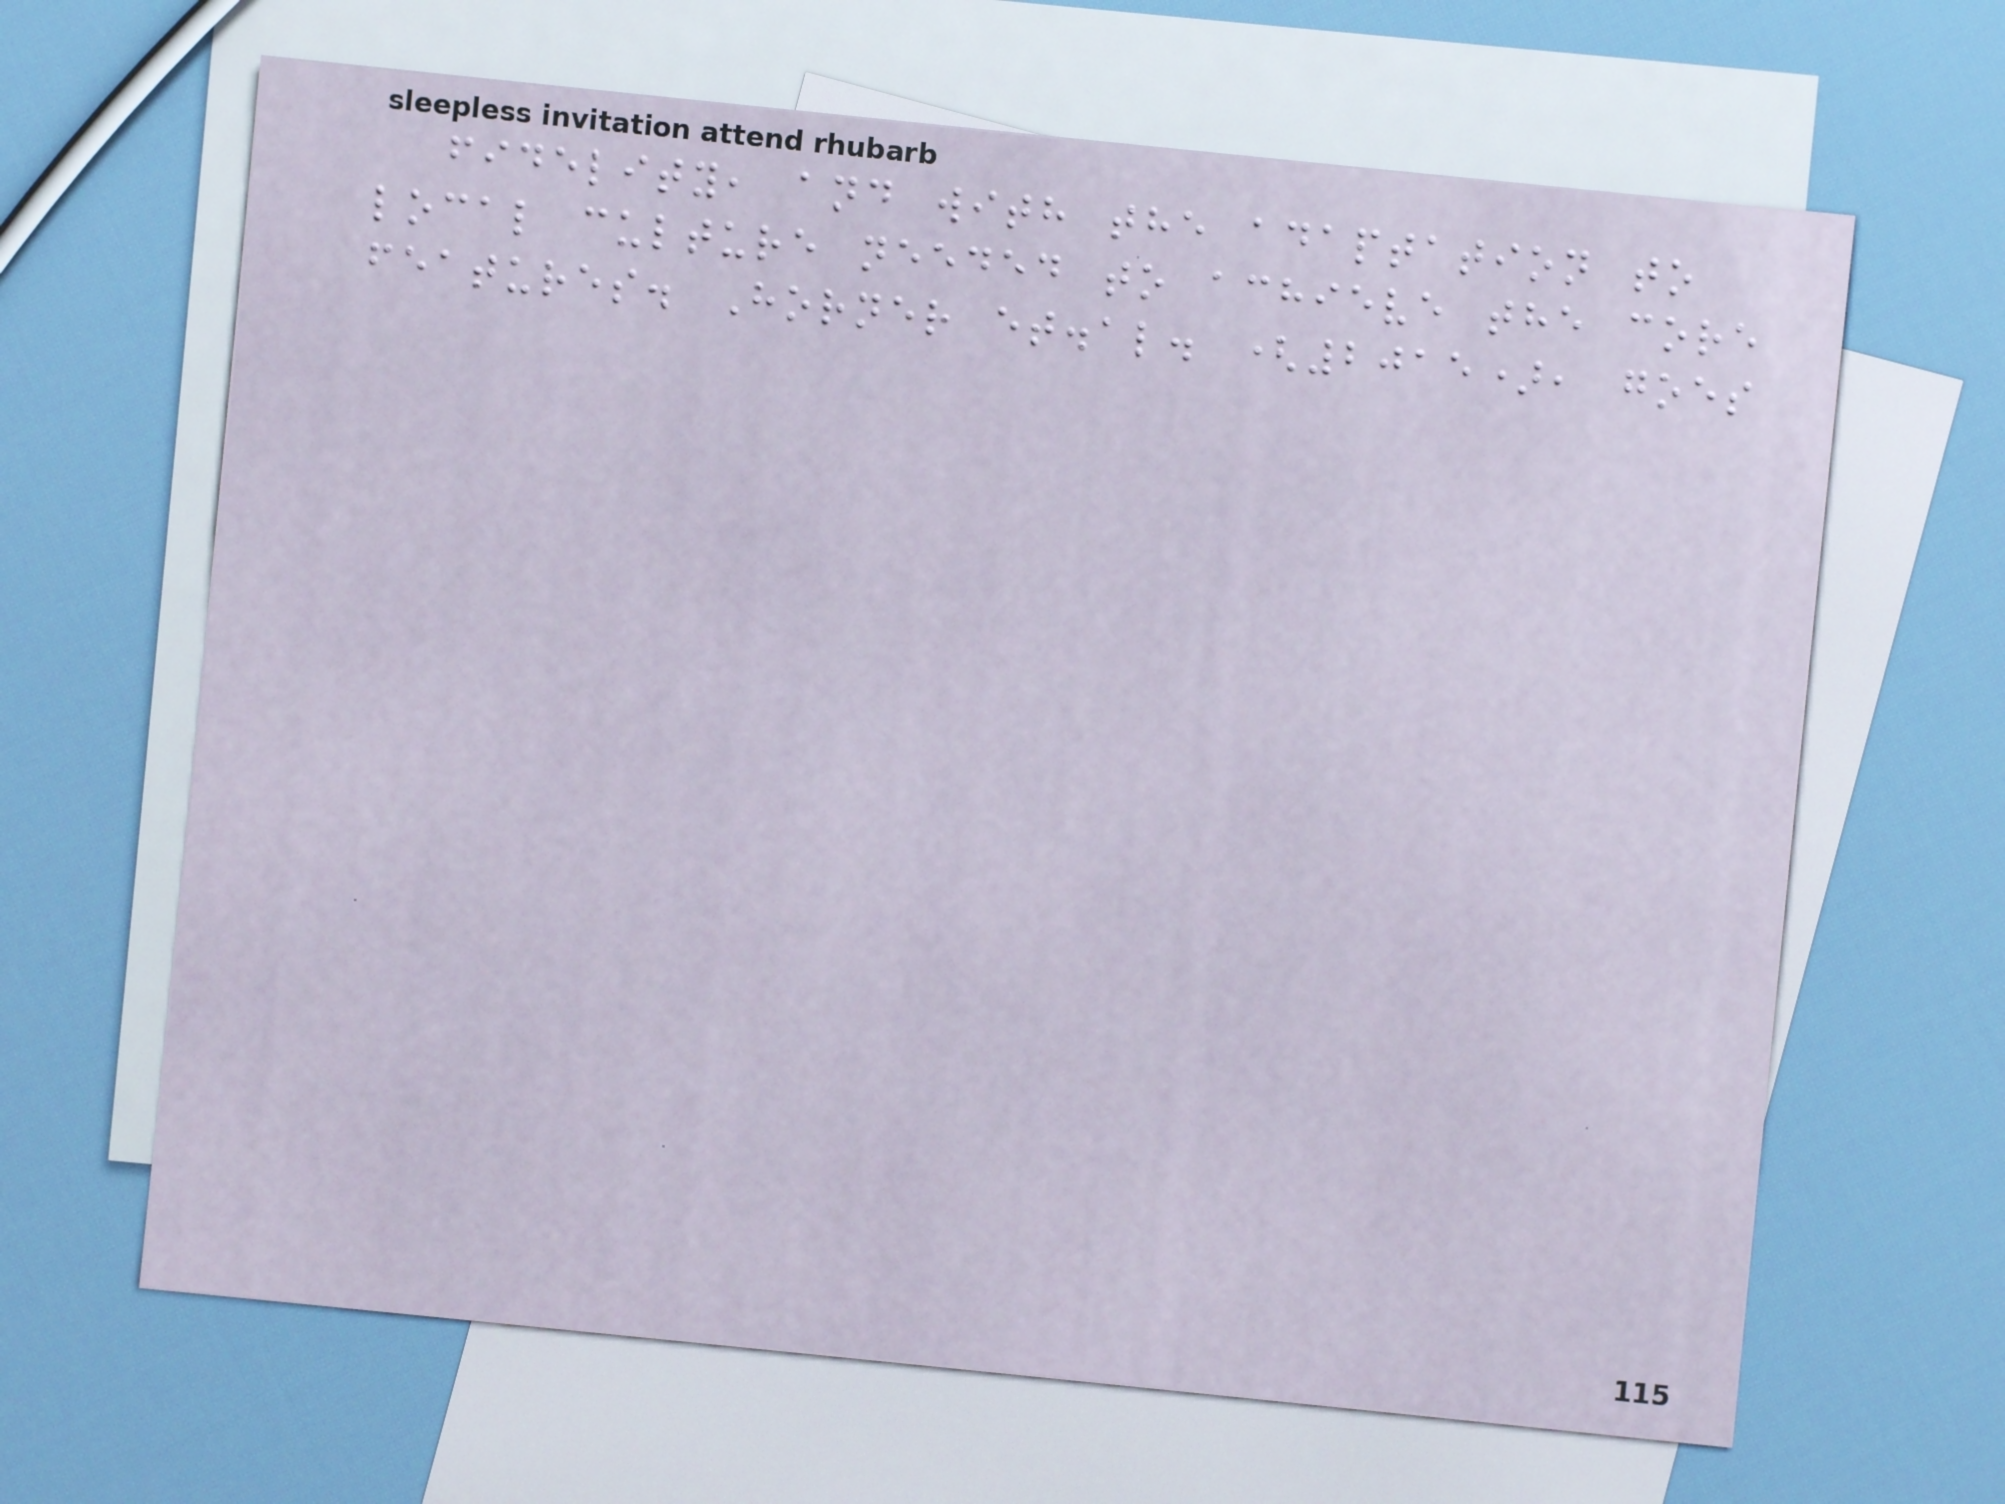fidelity, and with the adaptation to
local culture needed to achieve the core
features. Horner et.al. (2015), goes
